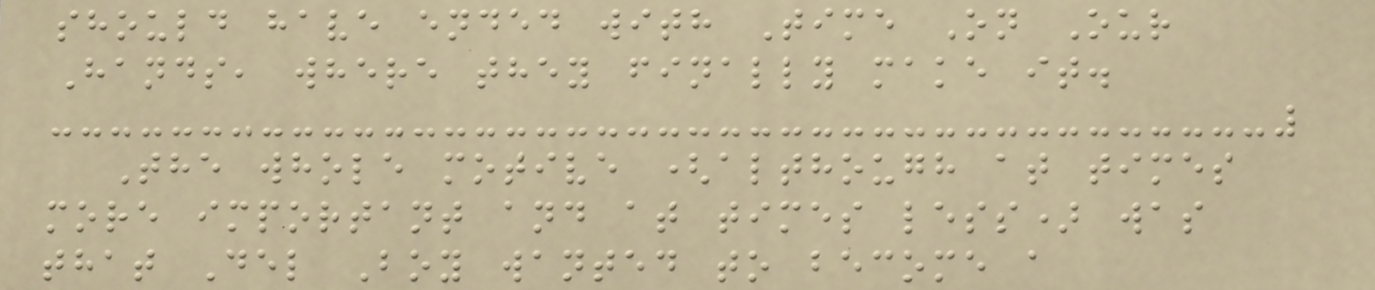should have ended with Time On Our
Hands, where they finally make it.
The whole motive (although at times
more important and at times less) was
that Del Boy wanted to become a
